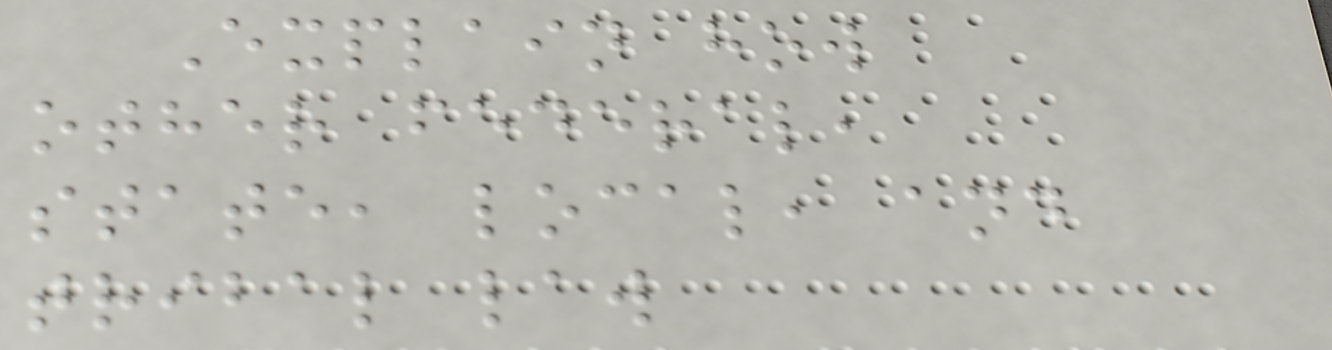Explain how
other federal,
state, local, and
tribal law
